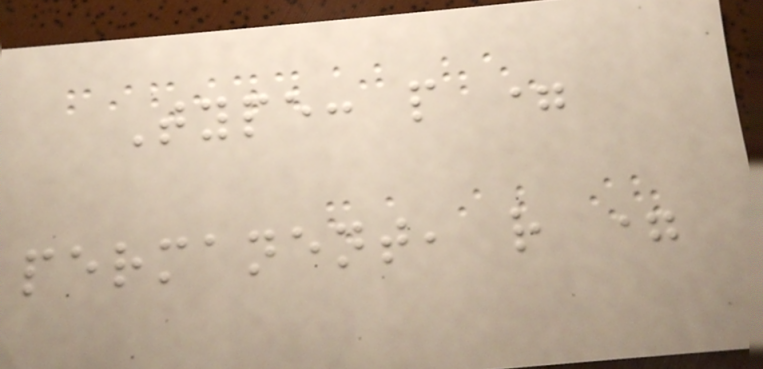Type: p =
permanent, r =
